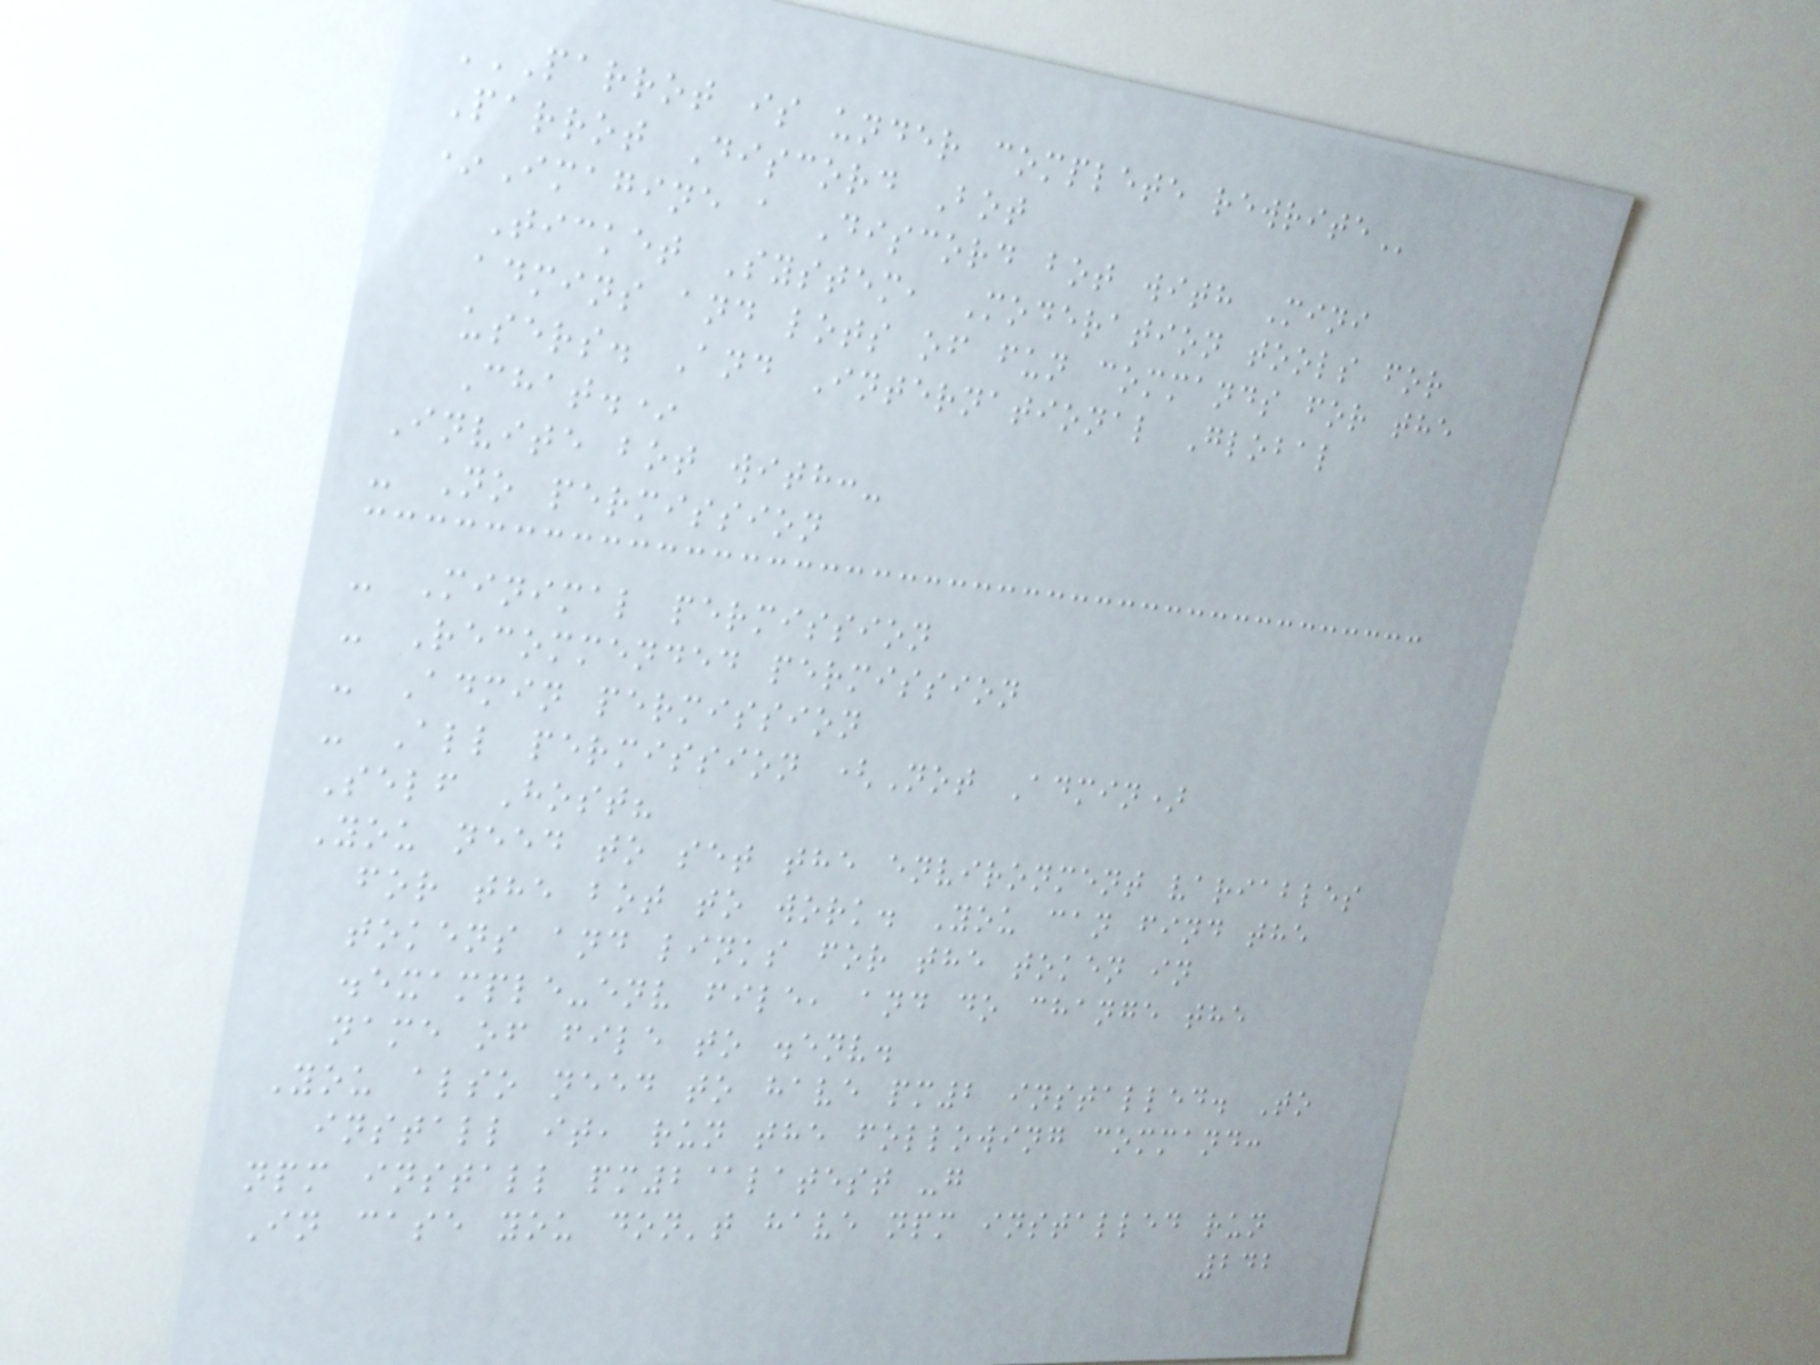PARROT IS UNDER COMPLETE REWRITE
Parrot Discord Bot
*Imagine a Discord bot with Mini
Ticket System, Moderation tools for
admins and lots of fun commands for the
users. And International Global
Chat.*
Invite bot with:-
- No permission
- Minimal permission
- Recommended permission
- Admin permission
- All permission (Not Admin)
Self Host?
You need to set the environment variables
for the bot to work. You can find the
tokens and links for the token in
.example-env file, and do change the
name of file to .env.
You also need to have pm2 installed. To
install it, run the following command:
npm install pm2@latest -g
In case you don't have npm installed run
242
